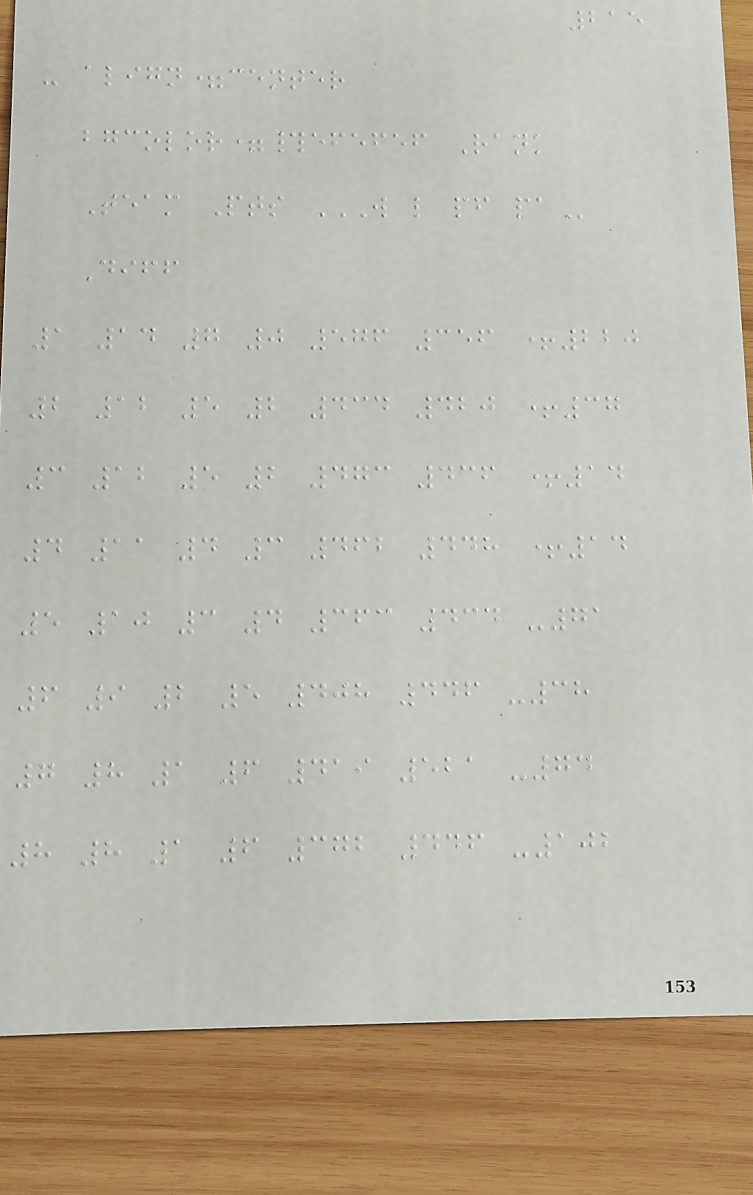215
- align=center
bgcolor=#efefef Rank
Team Pts W L PF PA
Diff
1 14 7 0 576 356 +220
2 12 5 2 434 420 +37
3 12 5 2 473 436 +14
4 11 4 3 462 448 +14
5 10 3 4 363 434 -71
6 9 2 5 408 446 -38
7 8 1 6 419 521 -74
8 8 1 6 372 446 -102
